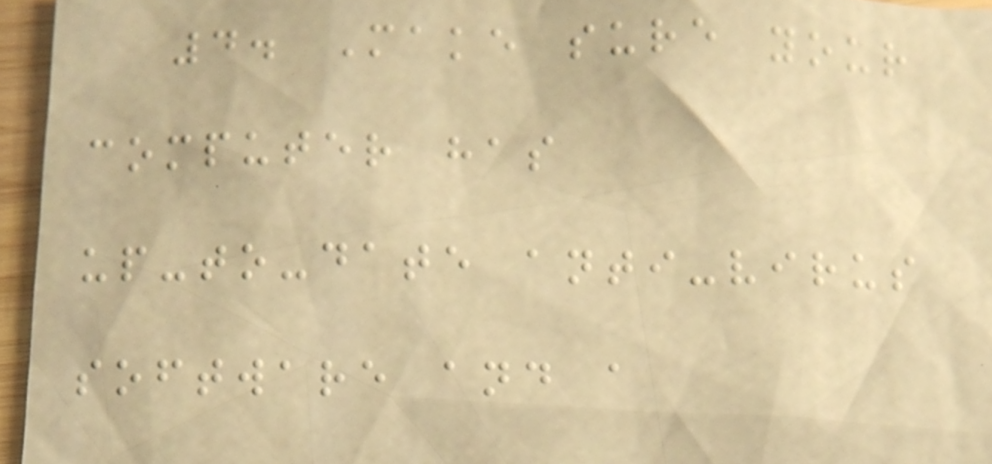4. Make sure your
computer has
up-to-date anti-virus
software and a
